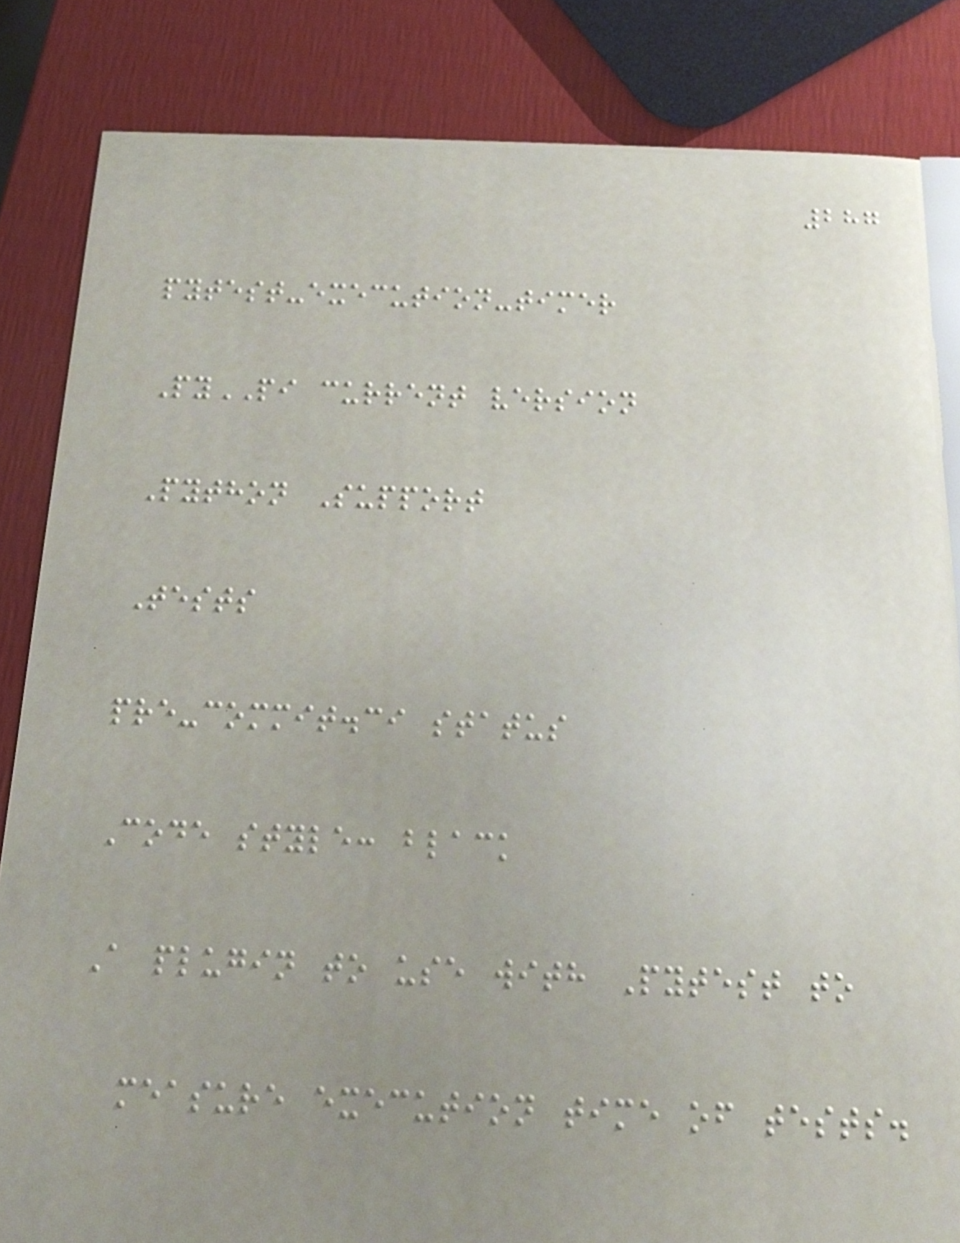287
pytest-execution-timer
PyPI current version
Python Support
Tests
pre-commit.ci status
Code style: black
A plugin to use with Pytest to
measure execution time of tests.
